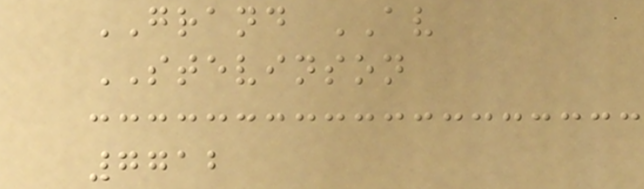GRAND AV
STEVINSON
7712
